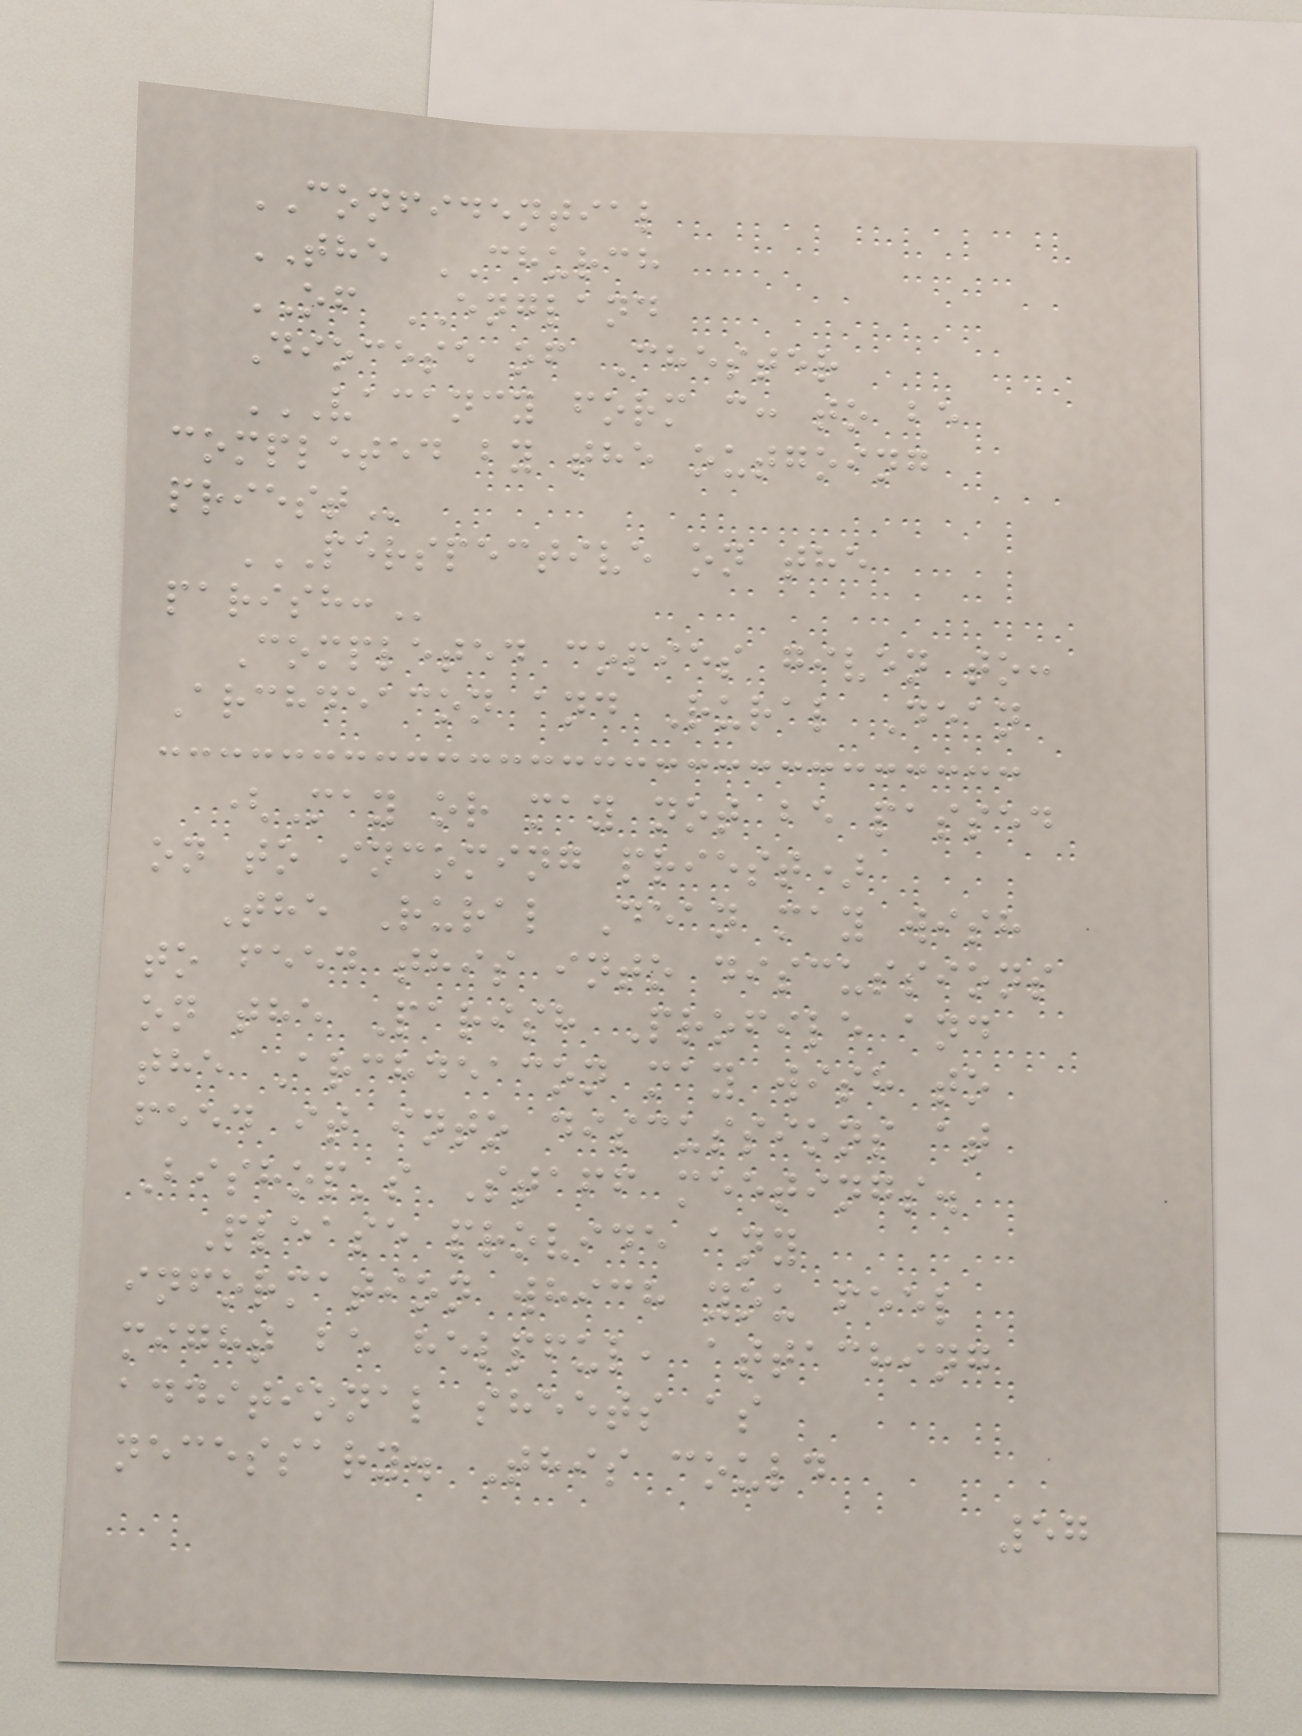CONFIDENTIAL
THE CHURCH
OF ENGLAND
Diocese of Chester
VACANCY FORM C: TO BE
COMPLETED BY THE OUTGOING
PRIEST
PERSPECTIVE ON THE
PARISH:
Completed copies given to:
Archdeacon and Rural Dean
(May or may not be passed
on to incoming priest)
The Rural Dean may wish
to feed this into discussions
on the Parish Profile and
the Archdeacon may wish to
feed it into discussions at
Bishop's Staff meetings.
Please provide any
information which you feel
might be helpful, attaching
additional sheets as
necessary. This could
57
